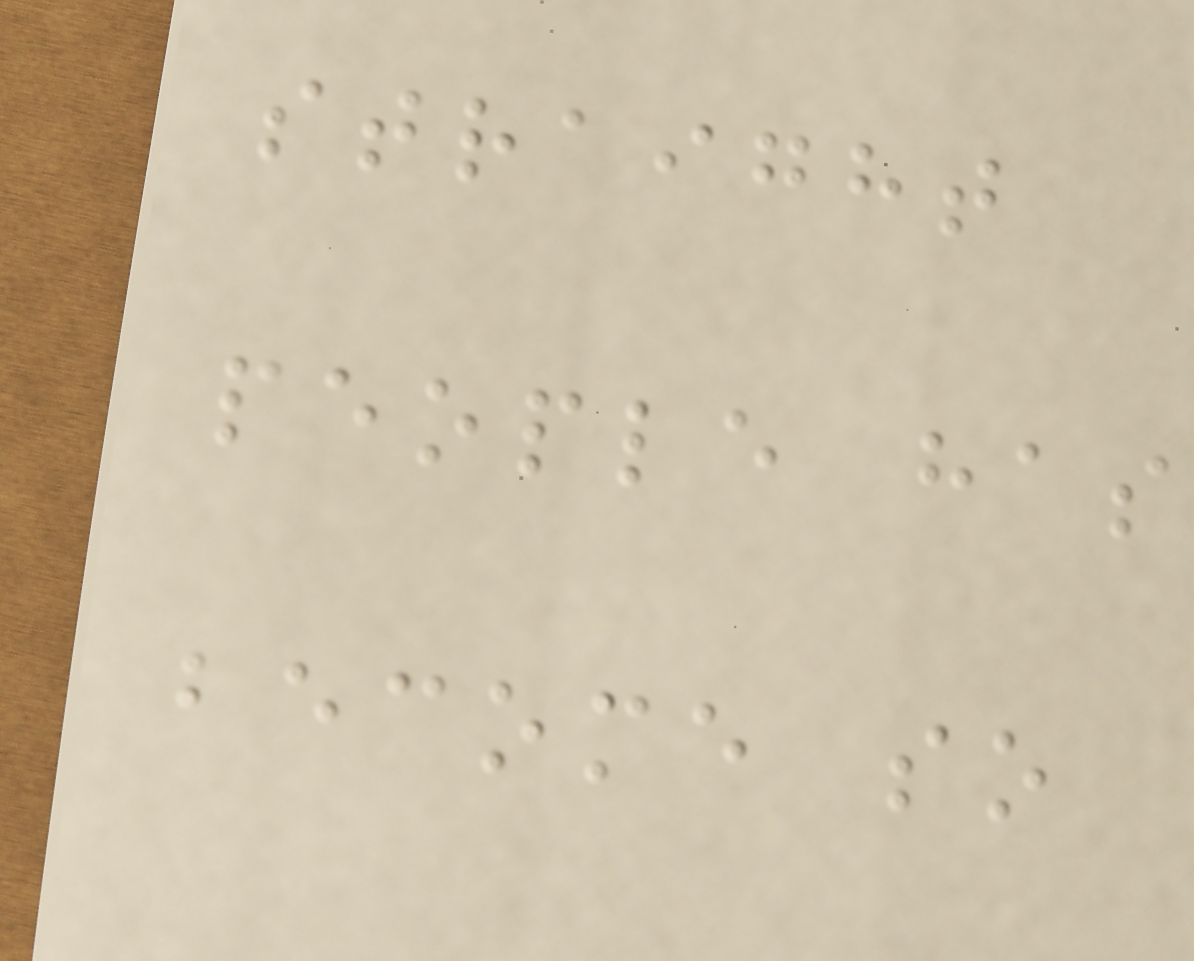straight
people has
become so
